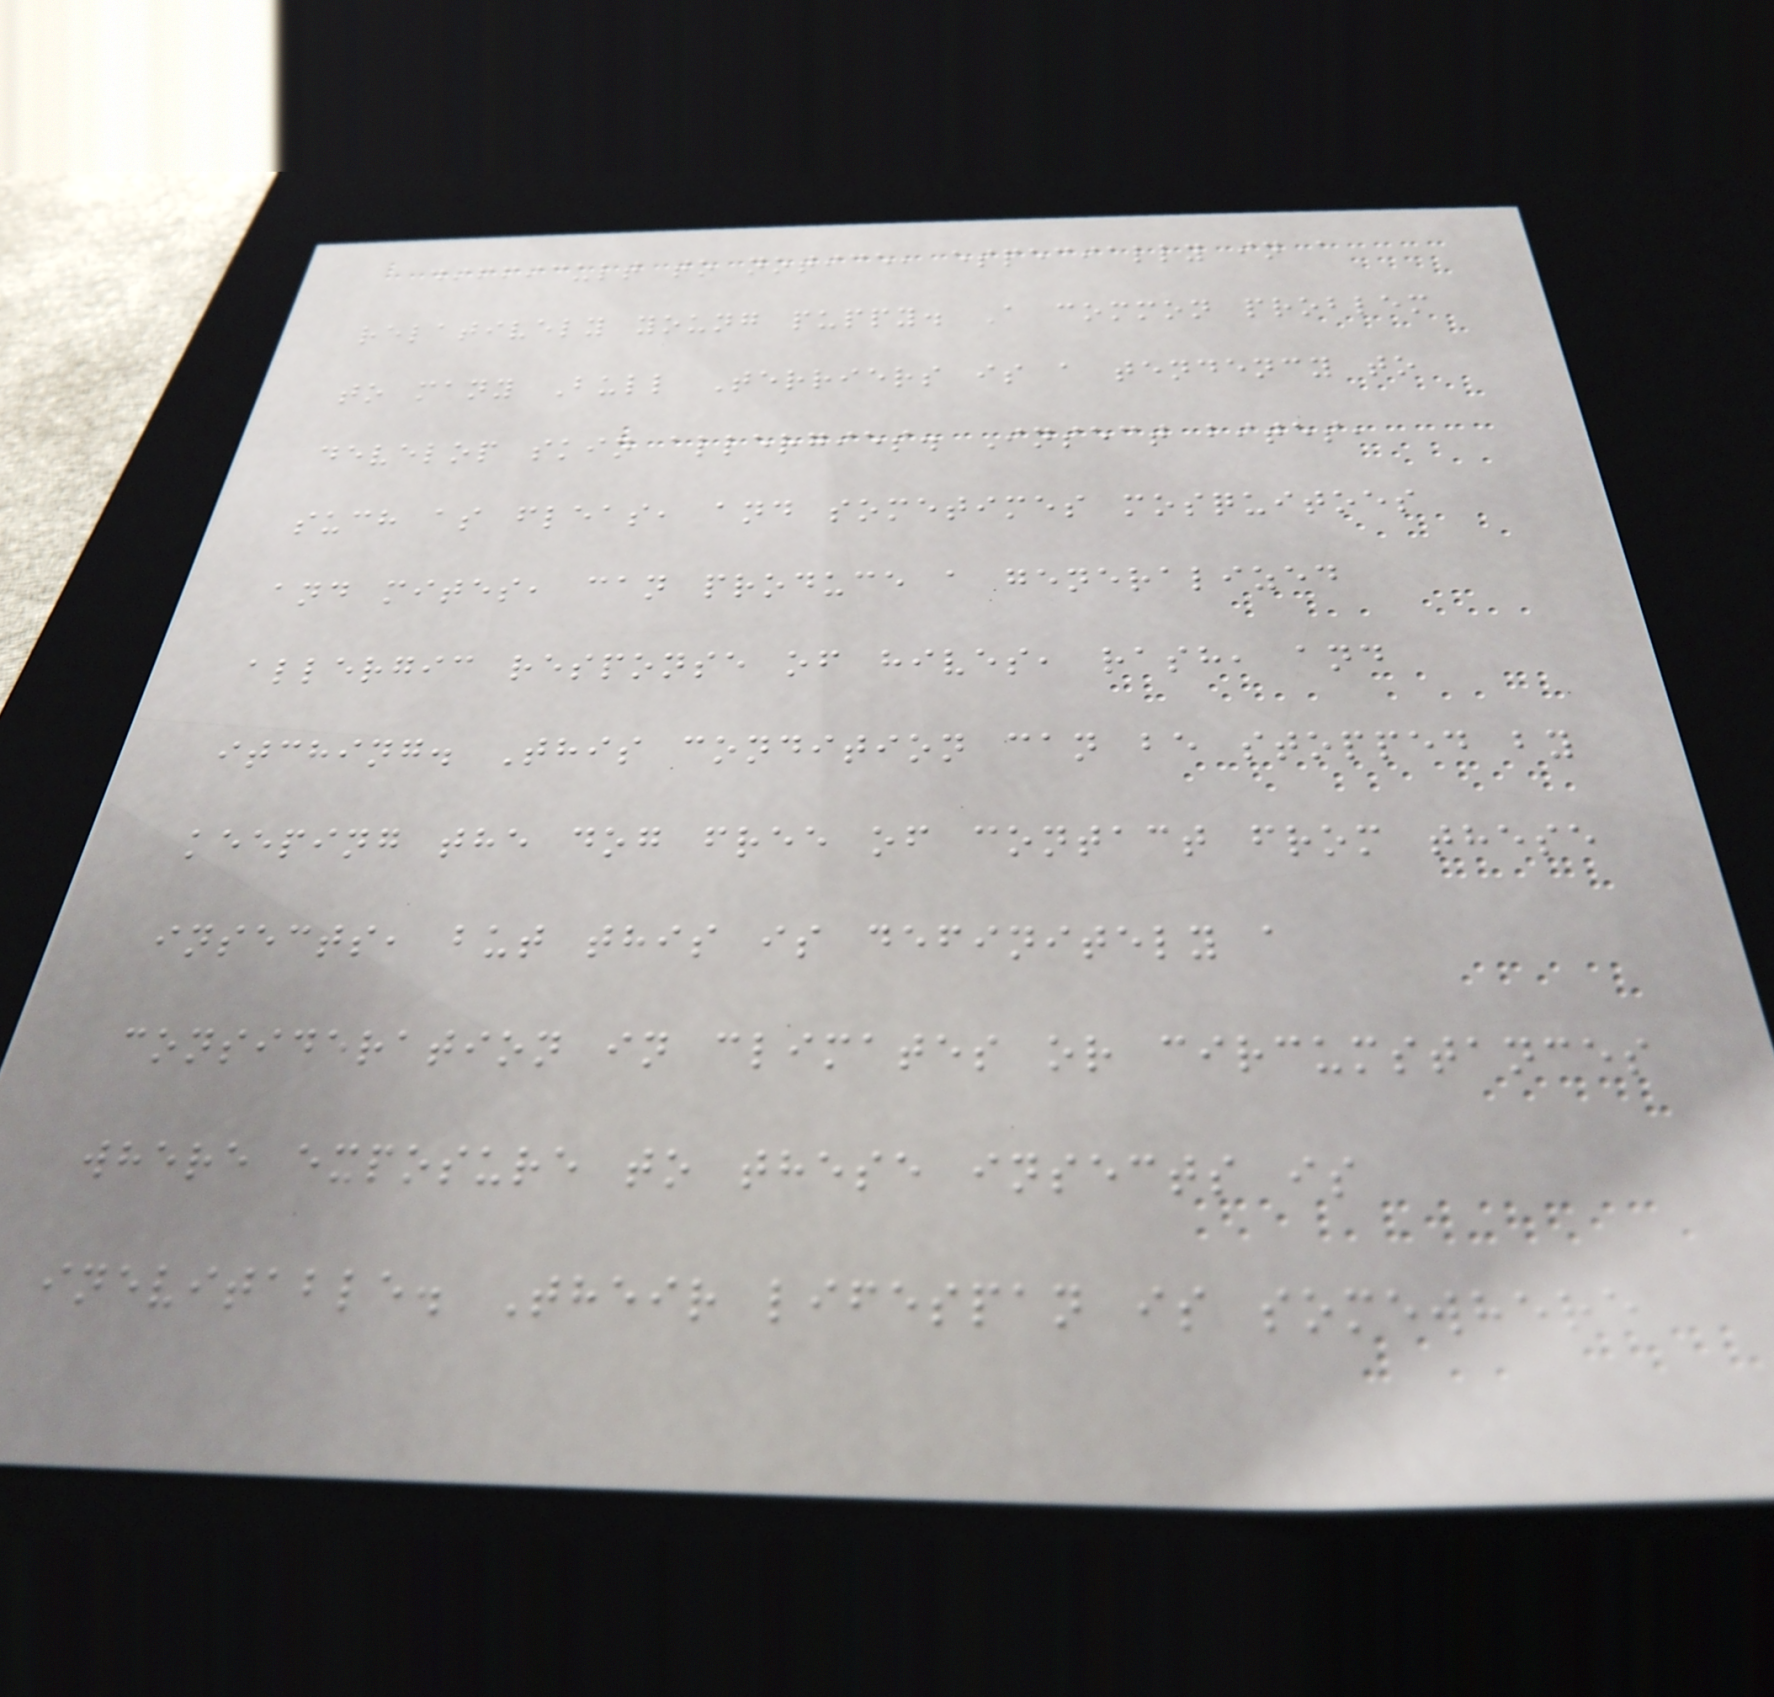difficult to notice, especially in a
relatively young puppy. A common problem
to many Bull Terriers is a tendency to
develop skin allergies. Insect bites,
such as fleas, and sometimes mosquitoes
and mites, can produce a generalized
allergic response of hives, rash, and
itching. This condition can be stopped by
keeping the dog free of contact from these
insects, but this is definitely a
consideration in climates or circumstances
where exposure to these insects is
inevitable. Their lifespan is somewhere
